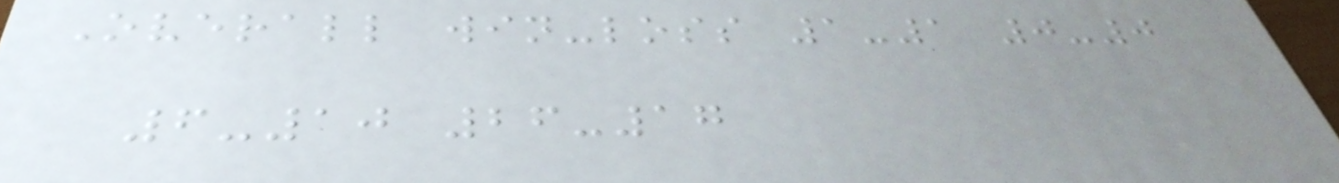Overall win-loss 1-1 0-0
6-10 26-17
